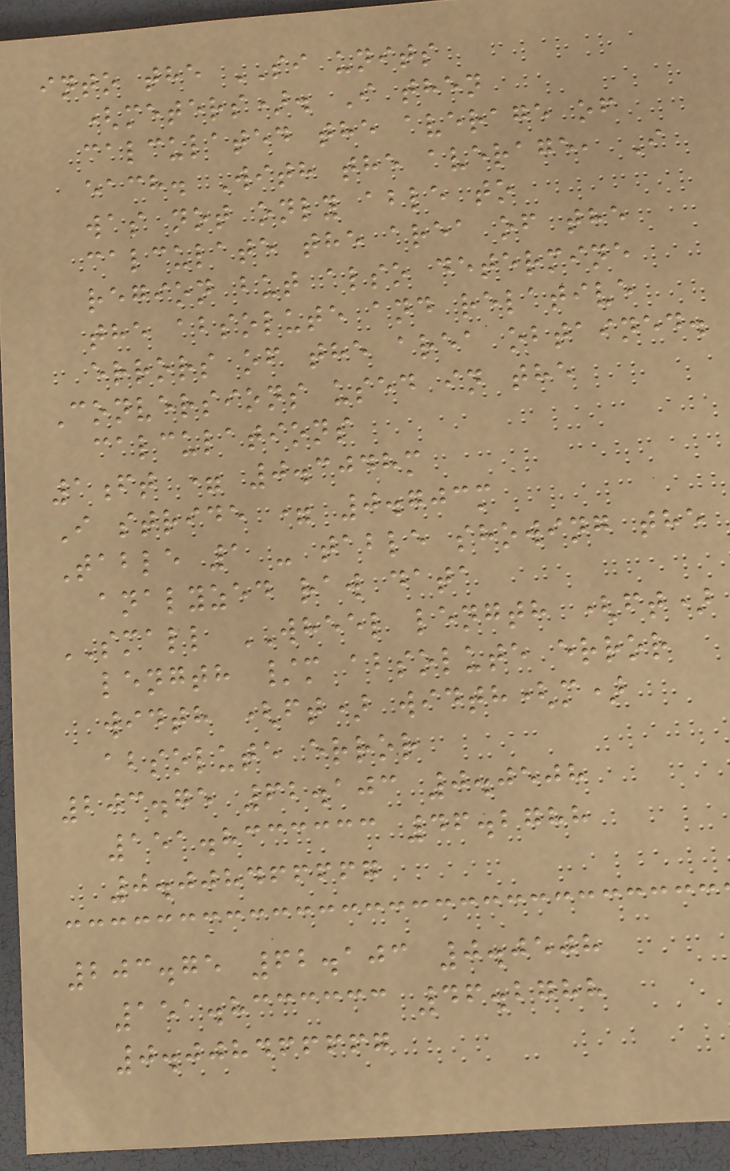into the SI units
(meters). I then
calculated the average of
each. With the average, I
was not only able to
calculate the area of the
region but also determine
the absolute and relative
errors of the area obtained.
Conversions used in the
calculations
1ft = 0.3048m
I stride = 0.703m
Table 1 - table showing the
analyzed raw data
SMALL WHEEL length (ft)
length /m absolute error
width (ft) width(m)
absolute error
203.75 62.103 0.0508
151.8333333 46.2788
0.008466667
203.75 62.103 0.0508
151.8333333 46.2788
0.008466667
